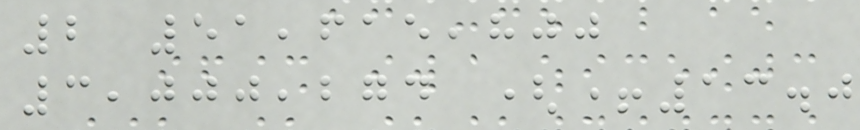2 51,615,800
3,000,274 (+13.0
